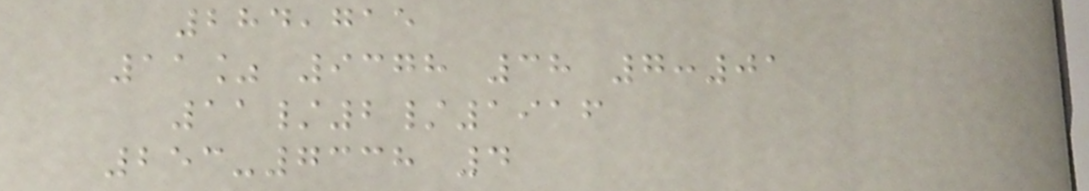284,715
11% 9378 38 7:01
11/2/1916
253-7338 4
